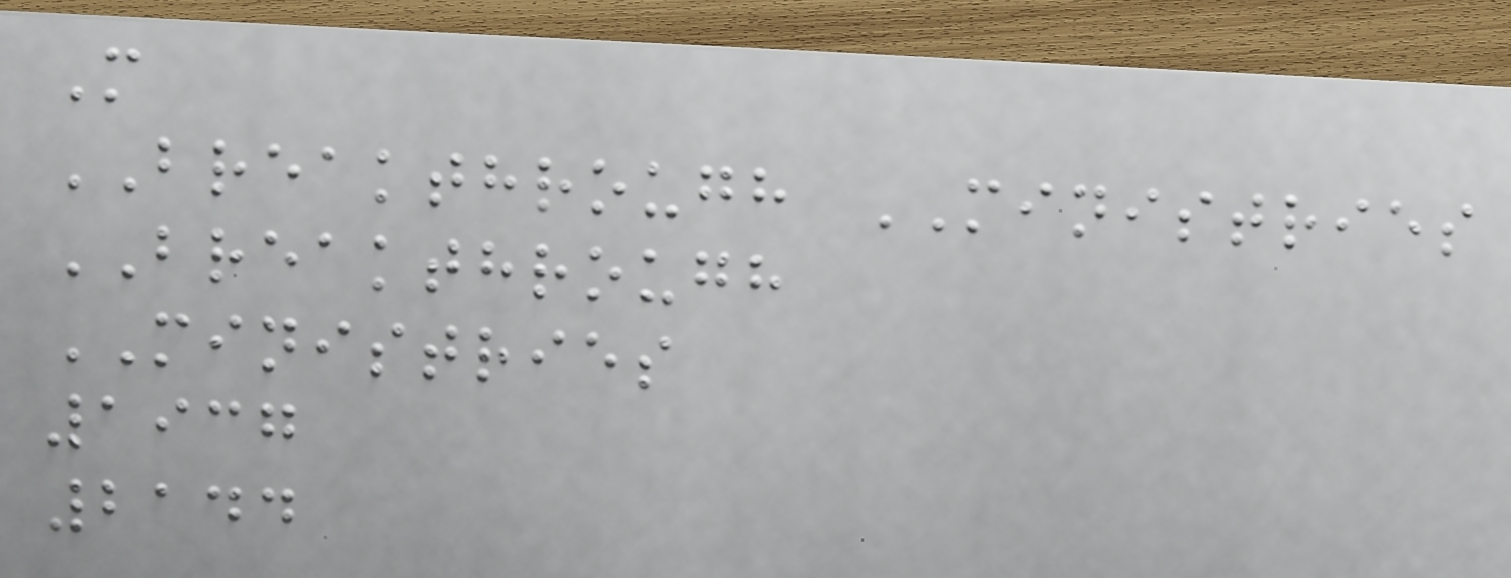M
BREAKTHROUGH MINISTRIES
BREAKTHROUGH
MINISTRIES
1937
2144
